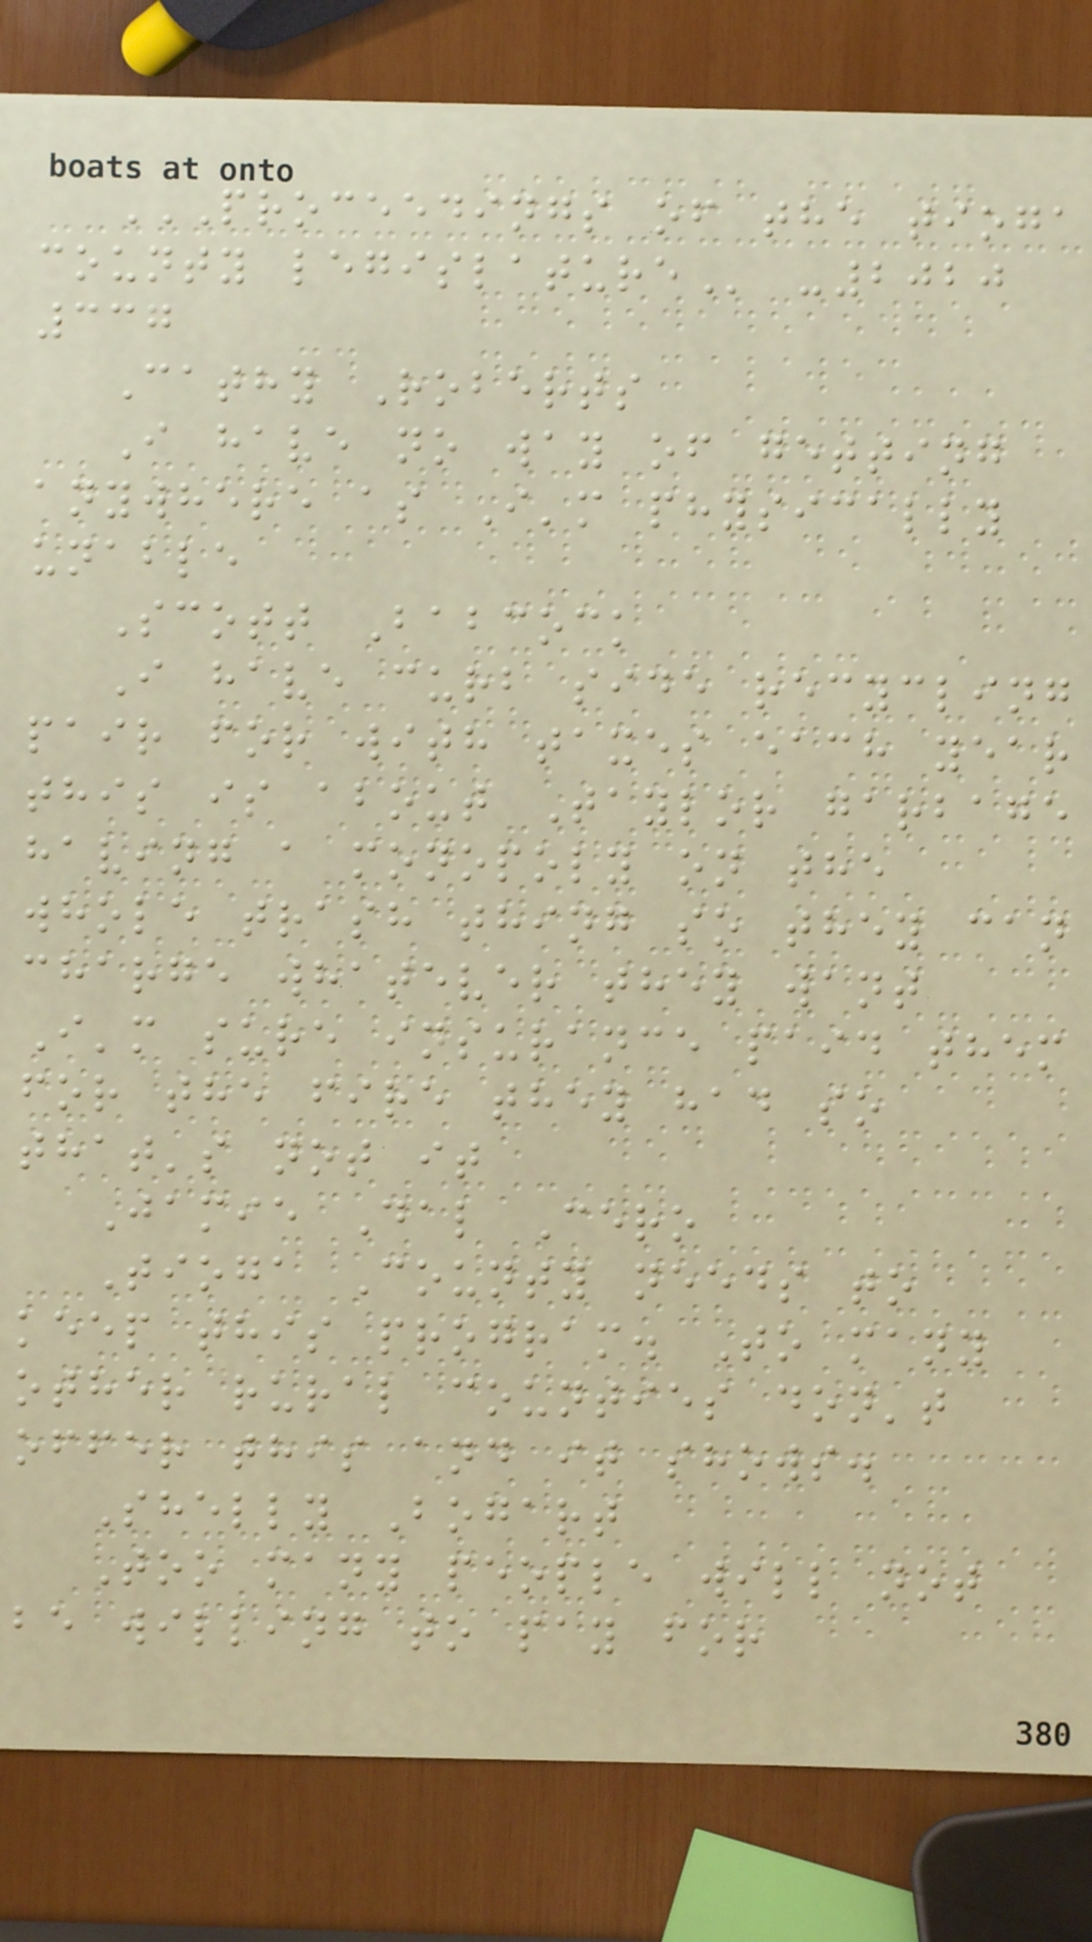PROCEEDINGS OF THE TIOGA
337
Cathy Roberts
I have no way of getting
anywhere as I'm physically
unable
Scott Babcock
I have curb side recycling
pair for with taxes each year
this is about Taylor garbage
having a monopoly on the
whole trash thing so they can
charge whatever they want
I'm sure insurance paid them
for the fire they had so
that's not it
Jamie Dal Cero
Tioga County needs to
keep this program. To many
other rural counties don't
offer this and it shows.
Shelly Bogart
Too many people will not
be willing to pay for
